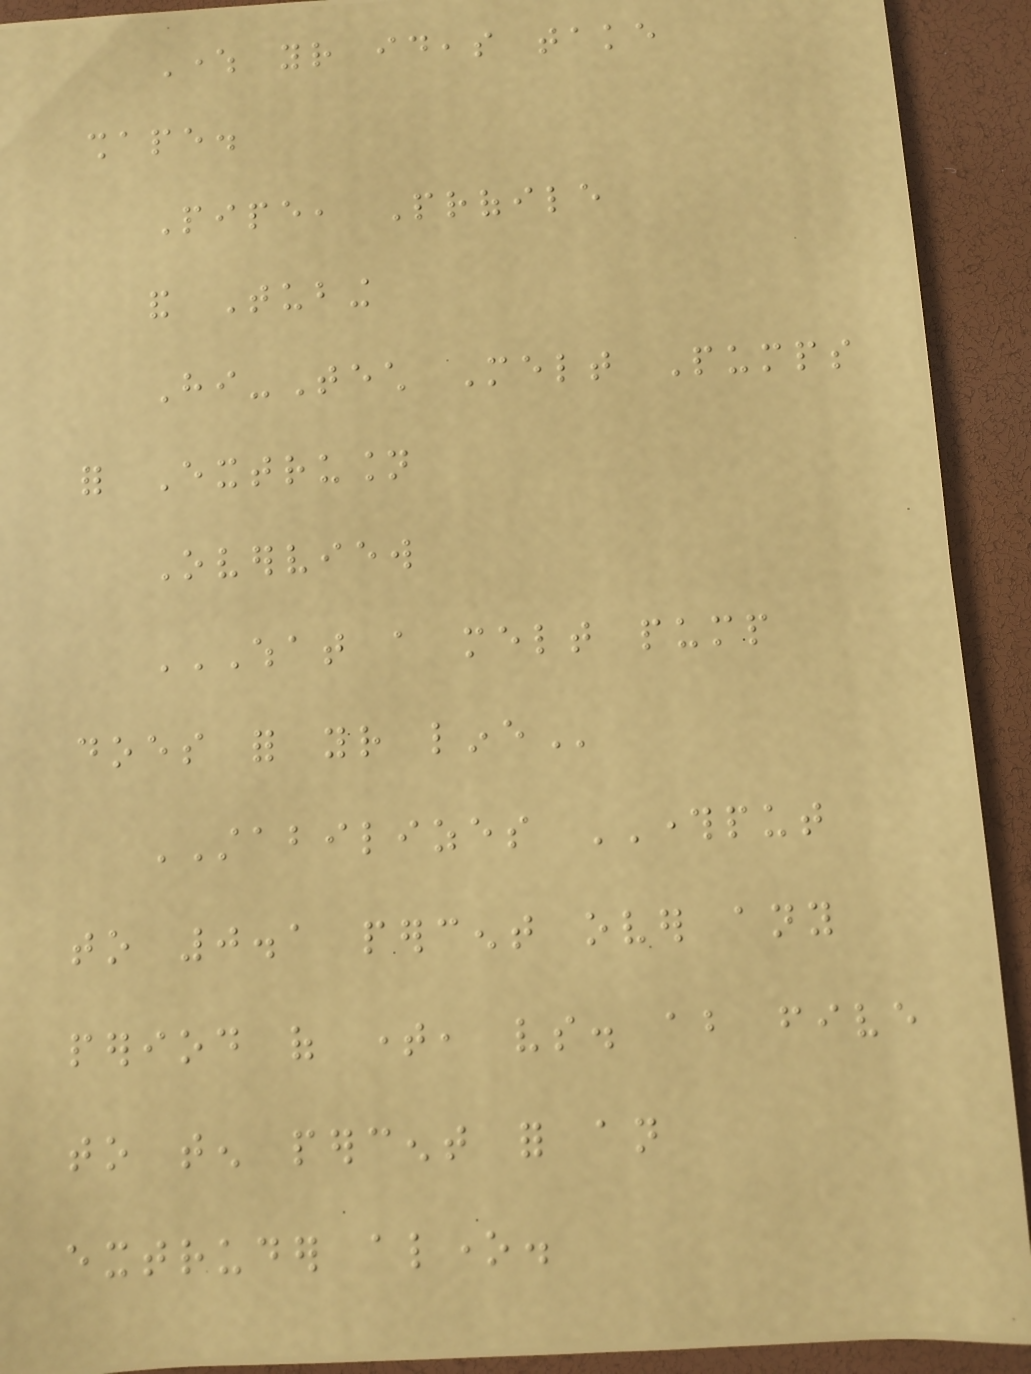Where your ideas take
shape.
Pipe, Profile
and Tubing
Hi-Tech Melt Pumps
for Extrusion
Overview
WHAT A MELT PUMP
DOES FOR YOUR LINE
STABILIZES THROUGHPUT
to 0.1 percent over any
period of time, vs. about five
to ten percent for an
extruder alone.
